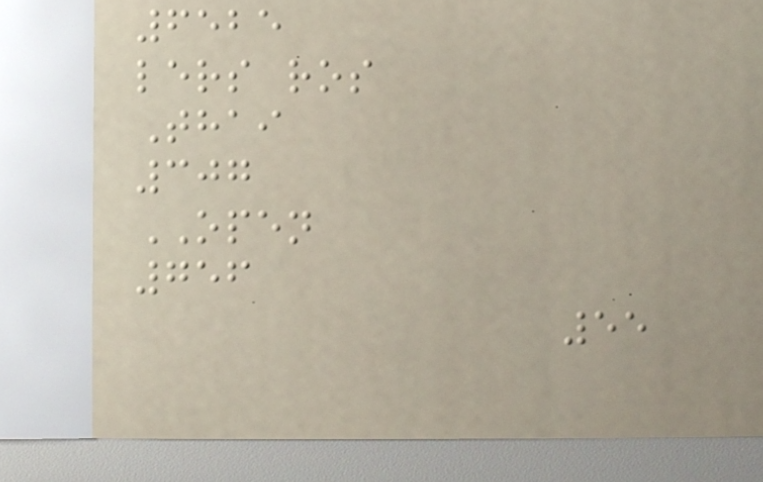6525
lers ros
Thai
307
OPEN
756
55
